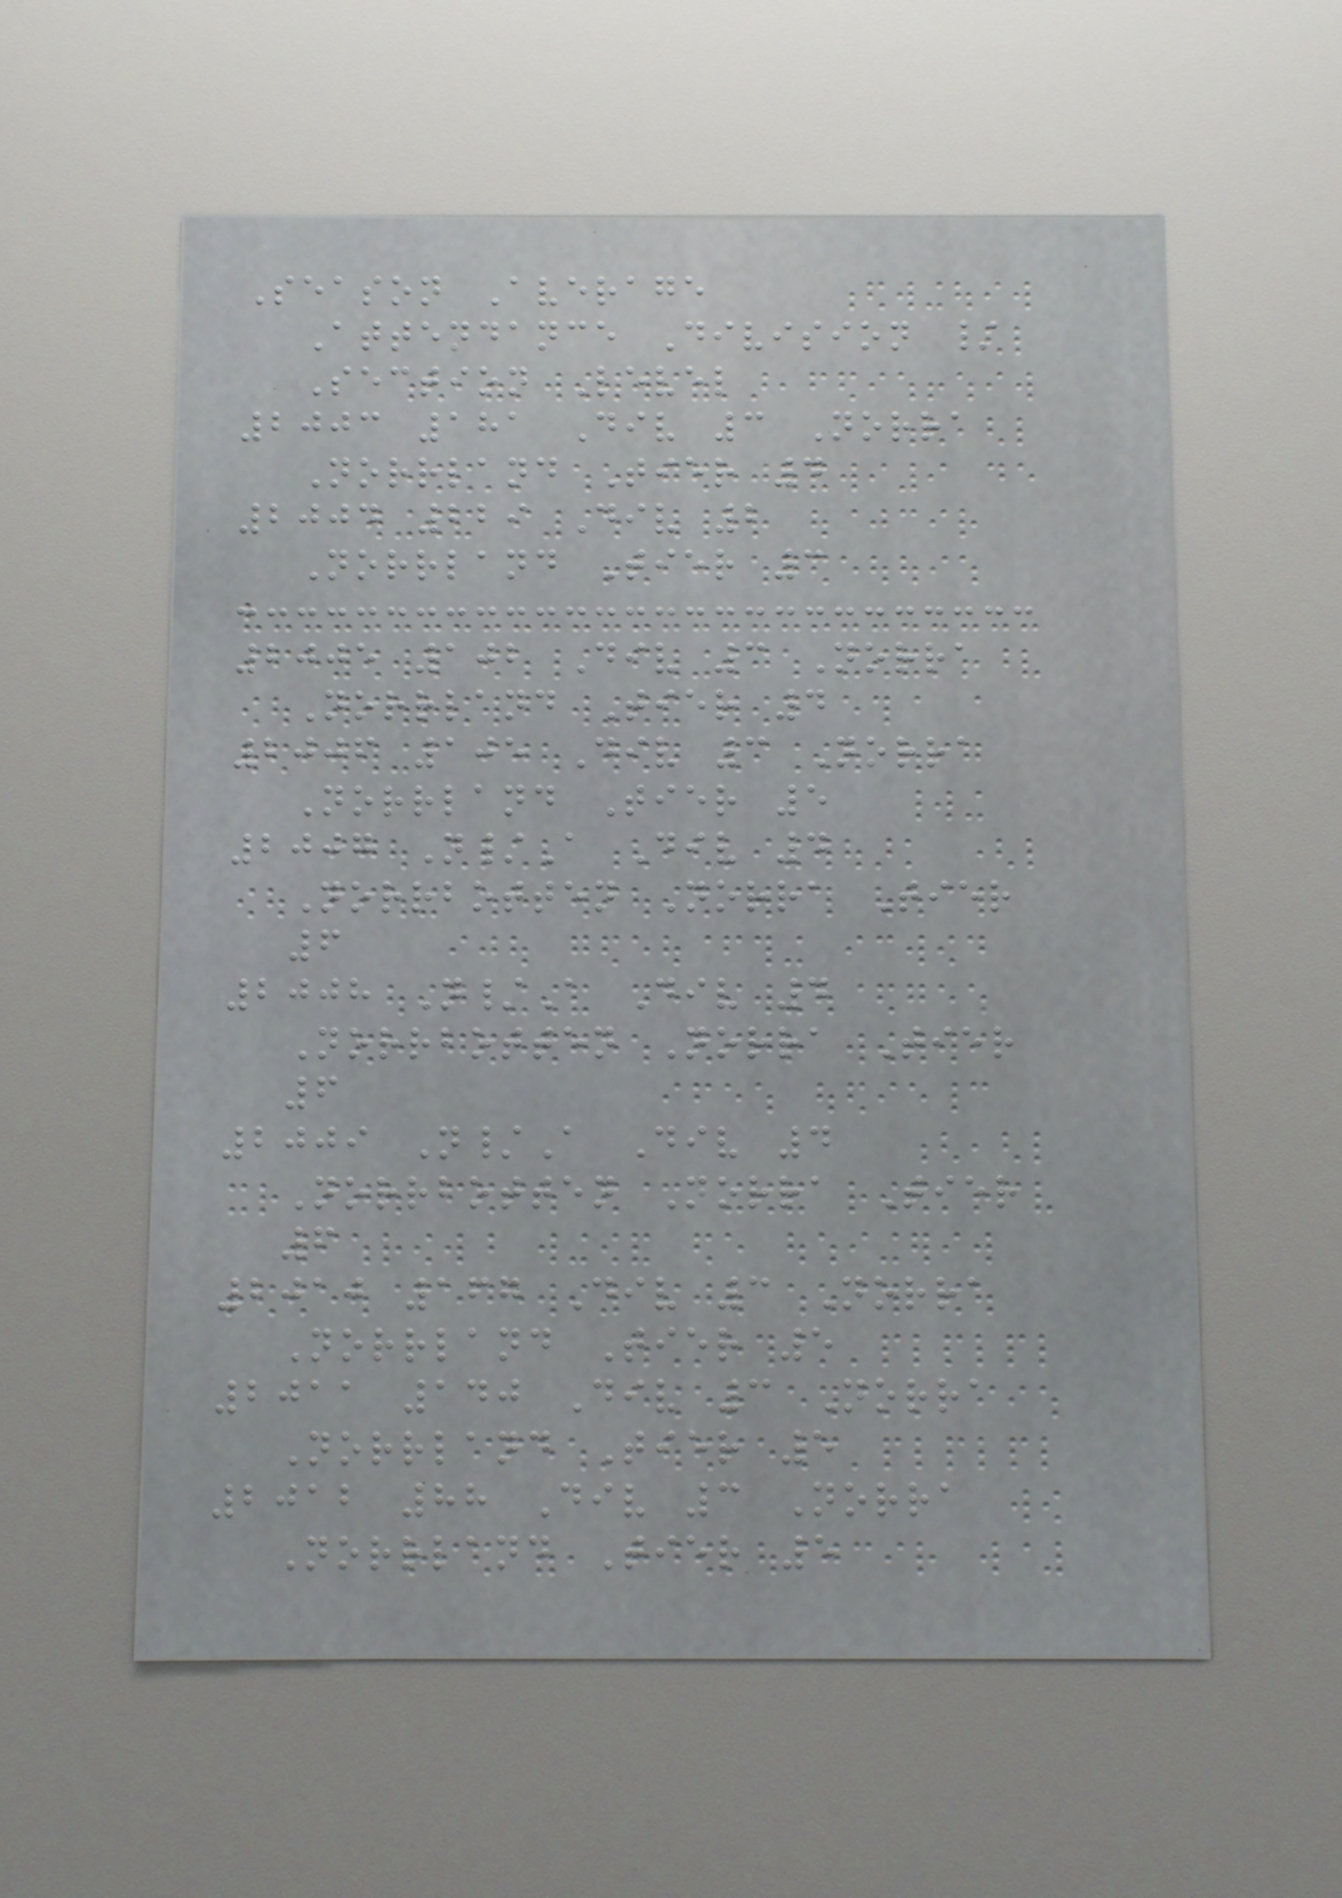Season Average
Attendance Division /
Section Level
2003 181 Div 3 Norra
Norrland Tier 4
2004 229 Div 2
Norrland Tier 3
2005 102 Div 3 Norra
Norrland Tier 4
2006 105 Div 3 Norra
Norrland Tier 5
2007 N/A Div 4
Norrbotten Norra Tier
6
2008 N/A Div 4
Norrbotten Norra Tier
6
2009 N/A Div 4
Norrbotten Norra Tier
6
2010 167 Div 3 Norra
Norrland Tier 5
2011 140 Div 3 Norra
Norrland Tier 5
2012 88 Div 3 Norra
Norrland Tier 5
